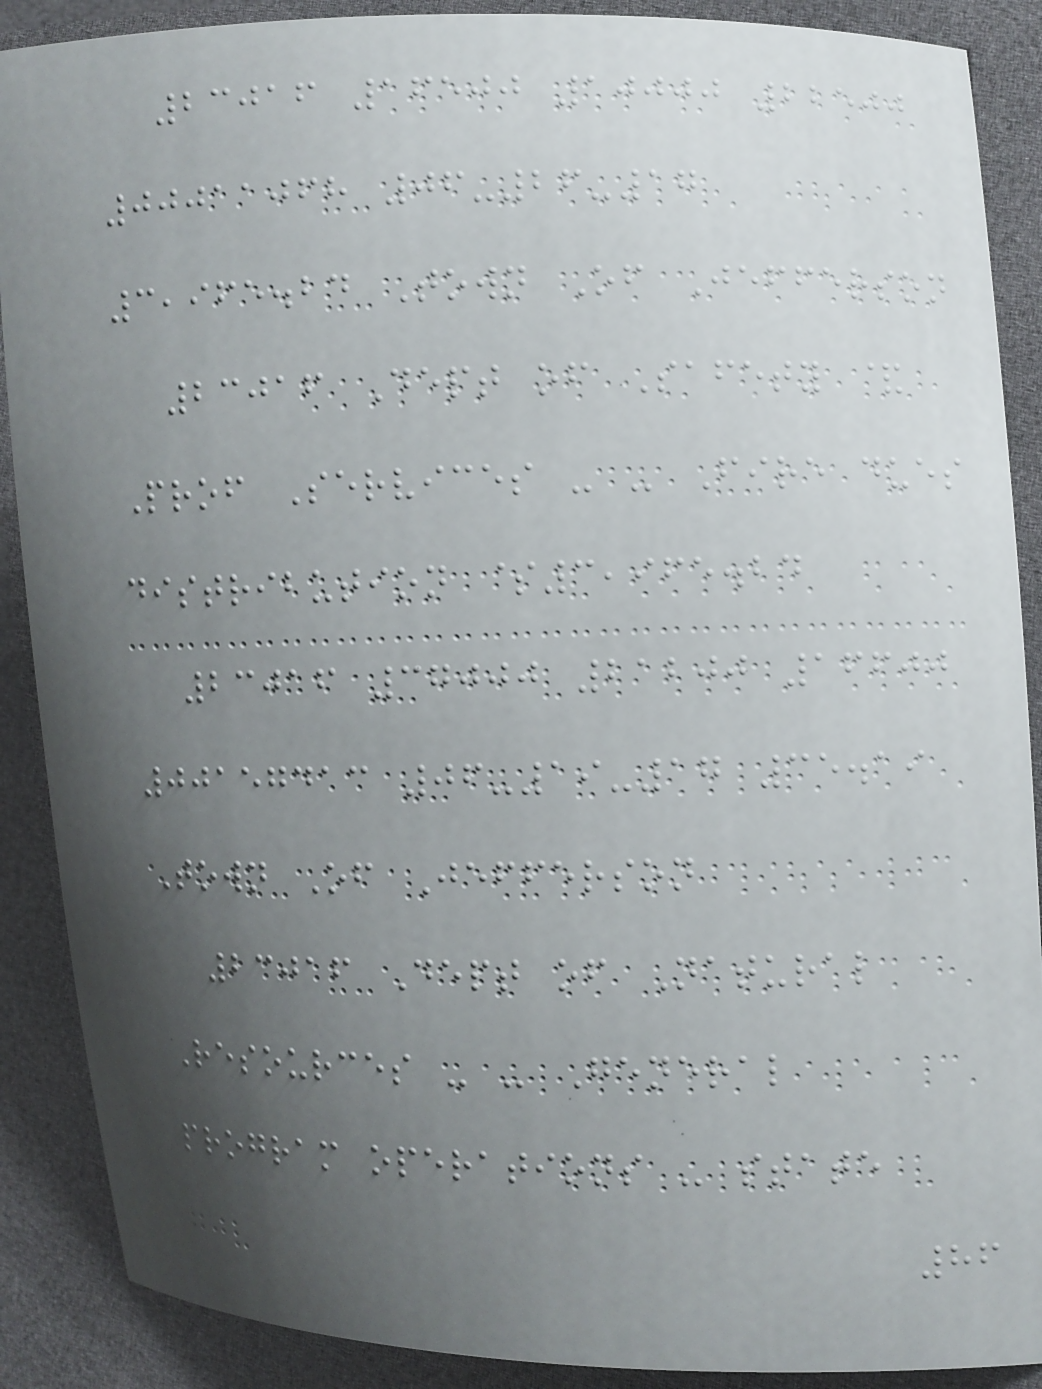23016 16500 10000 22500
00011068 06-26-17
3,965.24 Town Of Jefferson
23016 Dept of Safety &
Prof Services - - Fire dues
distribution $3,965.24
23016 37000 21200 16600
00157413 06-19-17 35.19
Town Of Jefferson
23016 Dept of Natural
Resources - - General
program operations - state
86
